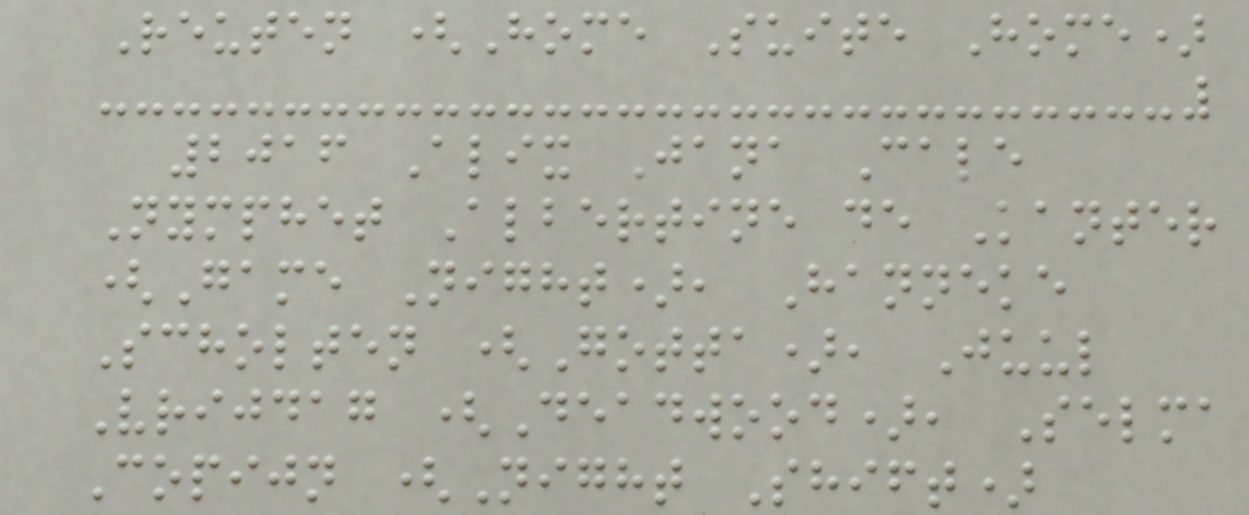Reuten (Home Suite Home)
2016 Alix Jana Cale
Nymphet Albertine de Kanter
(Game Night), Hanneke
Scholten (Gotta), Juul
Vrijdag (Deadwood), Selma
Copijn (Night Shift)
